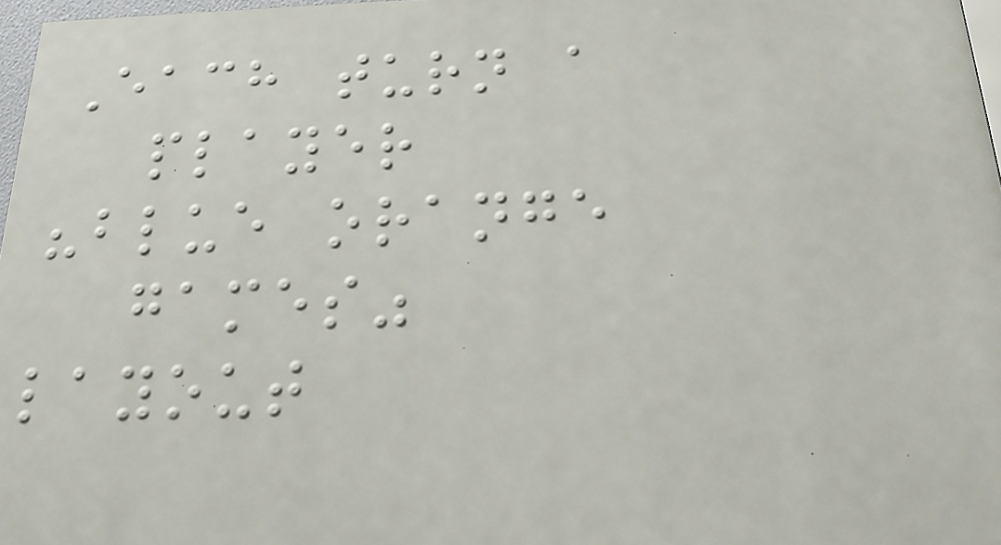Each turn a
player
"blue orange
games"
layout
